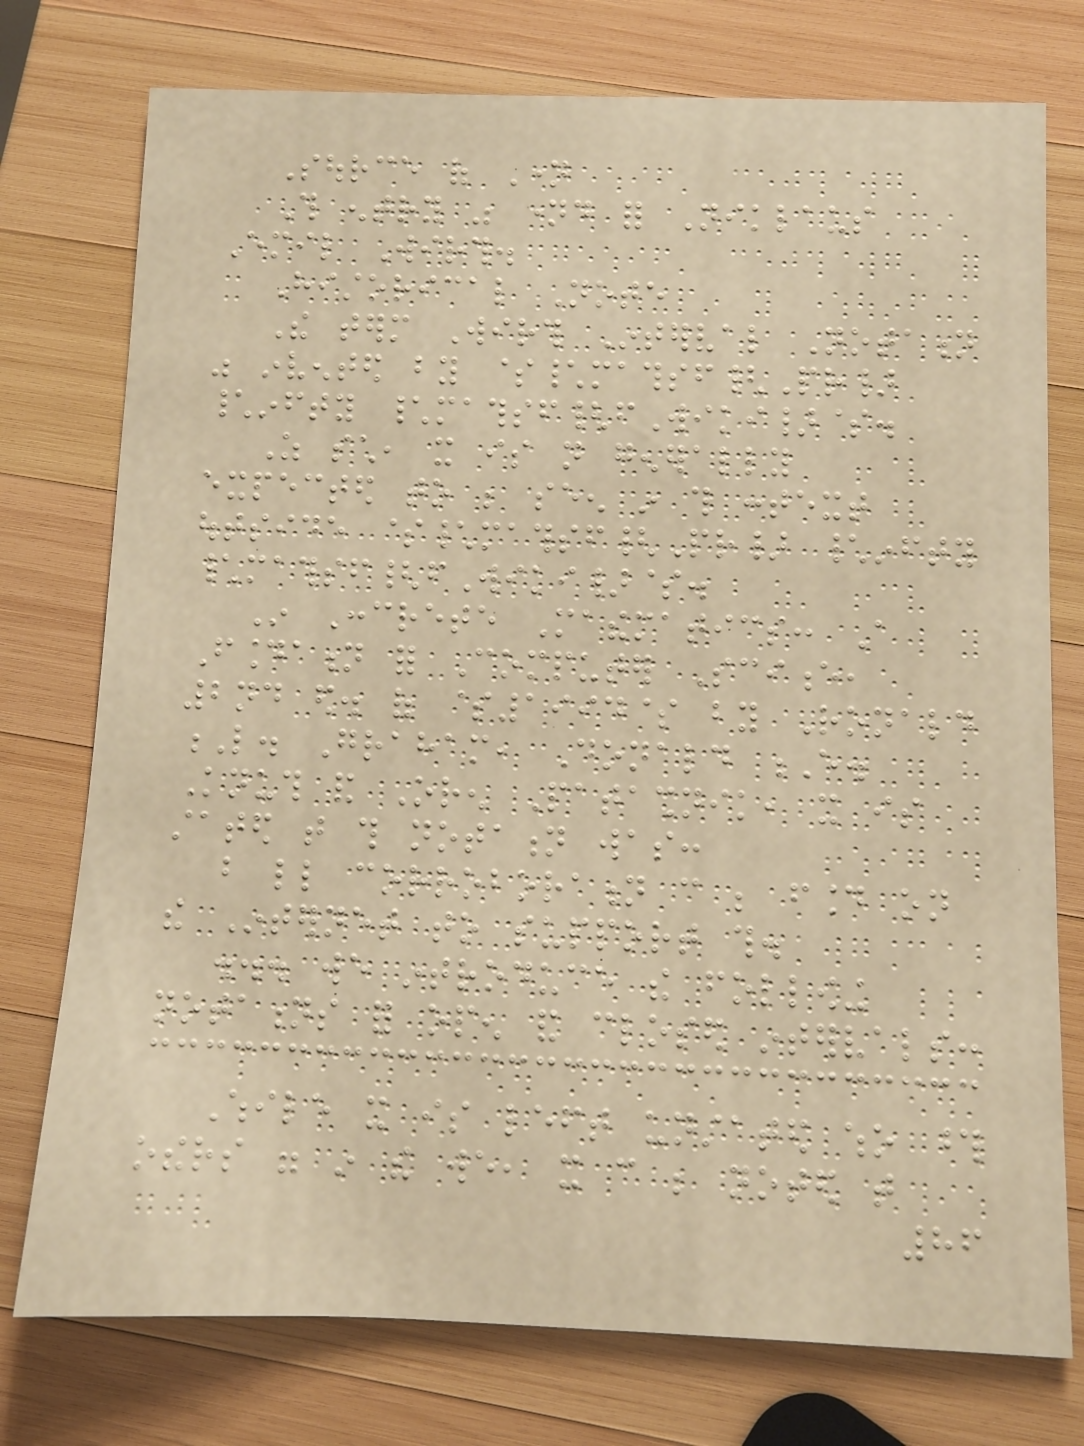Source of Name
This entry was named for Niklaus
Emil Wirth.
Historical Note
The term Wirth Interval Notation
was invented by $\mathsf{Pr}
\infty \mathsf{fWiki}$.
As such, it is not generally
expected to be seen in this context
outside $\mathsf{Pr} \infty
\mathsf{fWiki}$.
In Concrete Mathematics: A
Foundation for Computer Science,
2nd ed. of $1994$ by Ronald
L. Graham, Donald E.
Knuth and Oren Patashnik, it is
stated that this notation was:
but little corroboration can be found on
the Internet to support this.
... we introduce the following
notations for open and closed intervals:
While it is left unstated who those
others were in the we, it can be noted that
86
